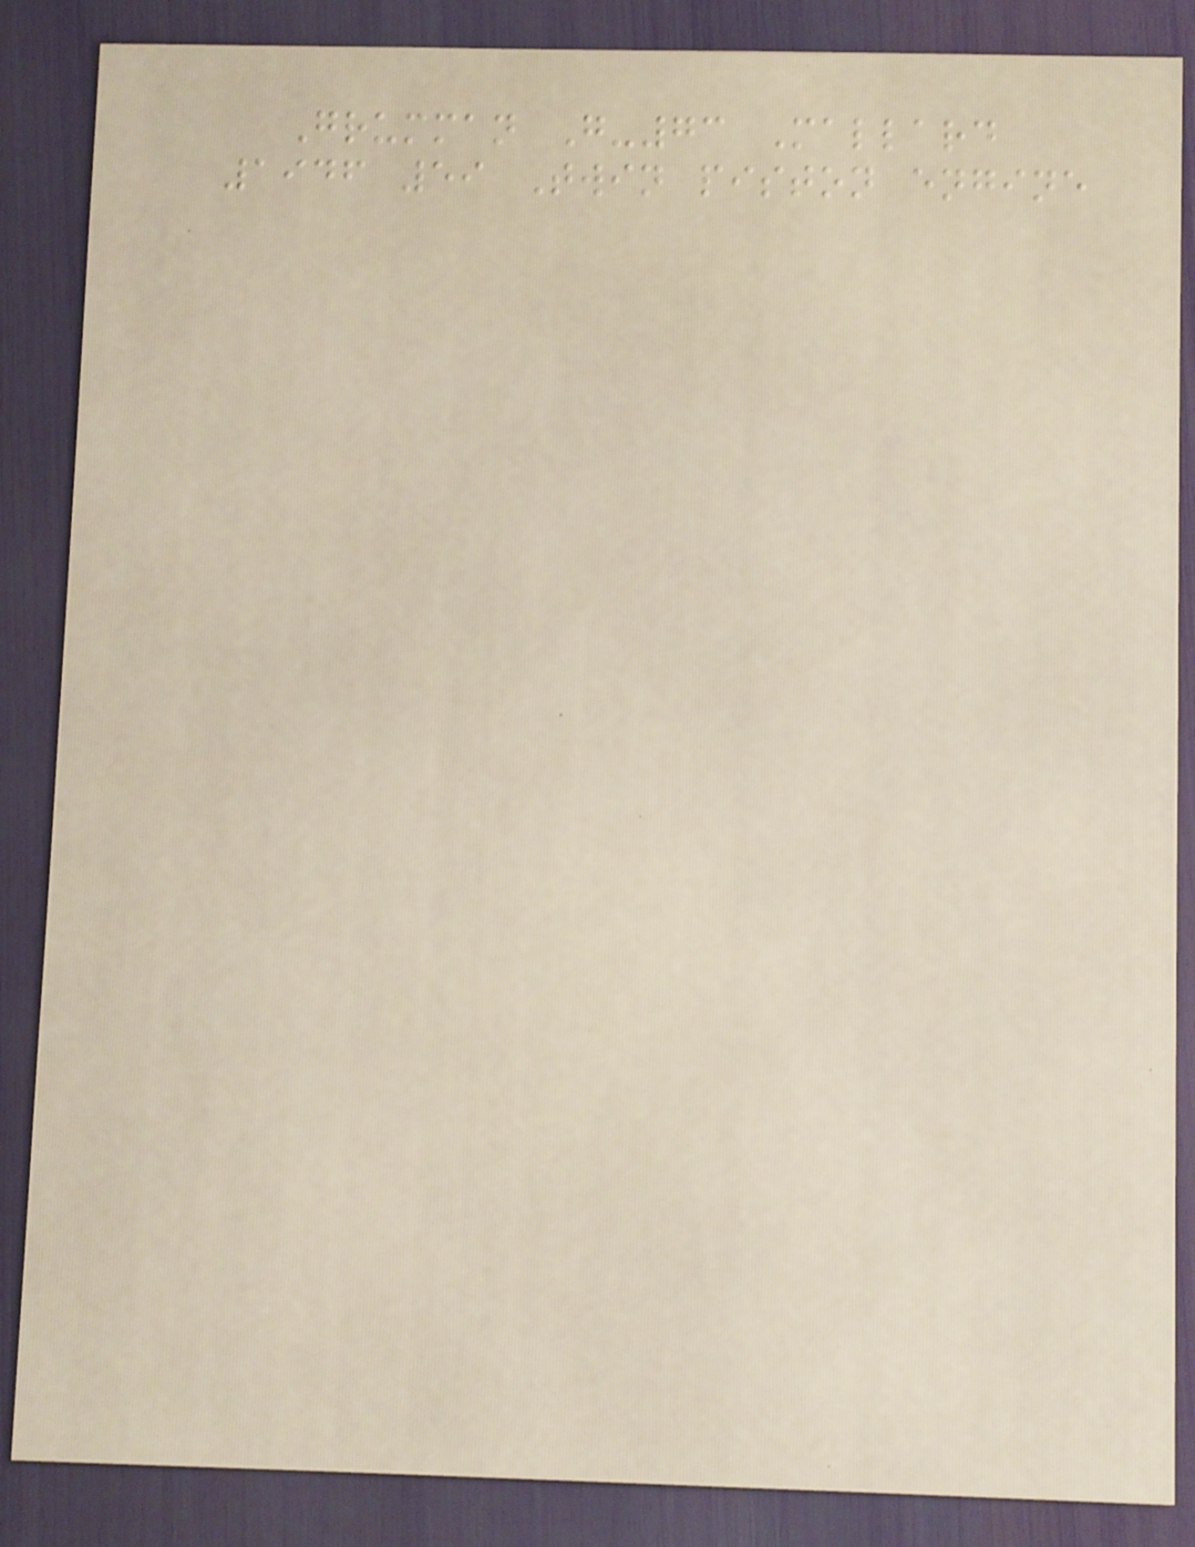Grumman G-73 Mallard
1946 59 Twin piston engine
